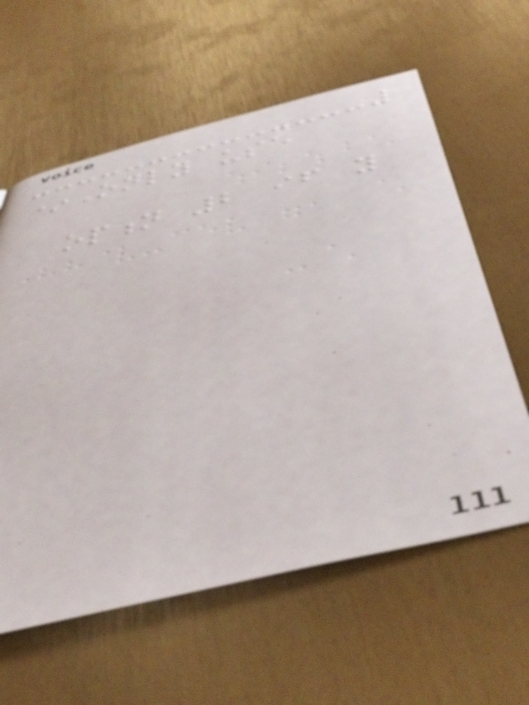*Only use
option 2 if you
